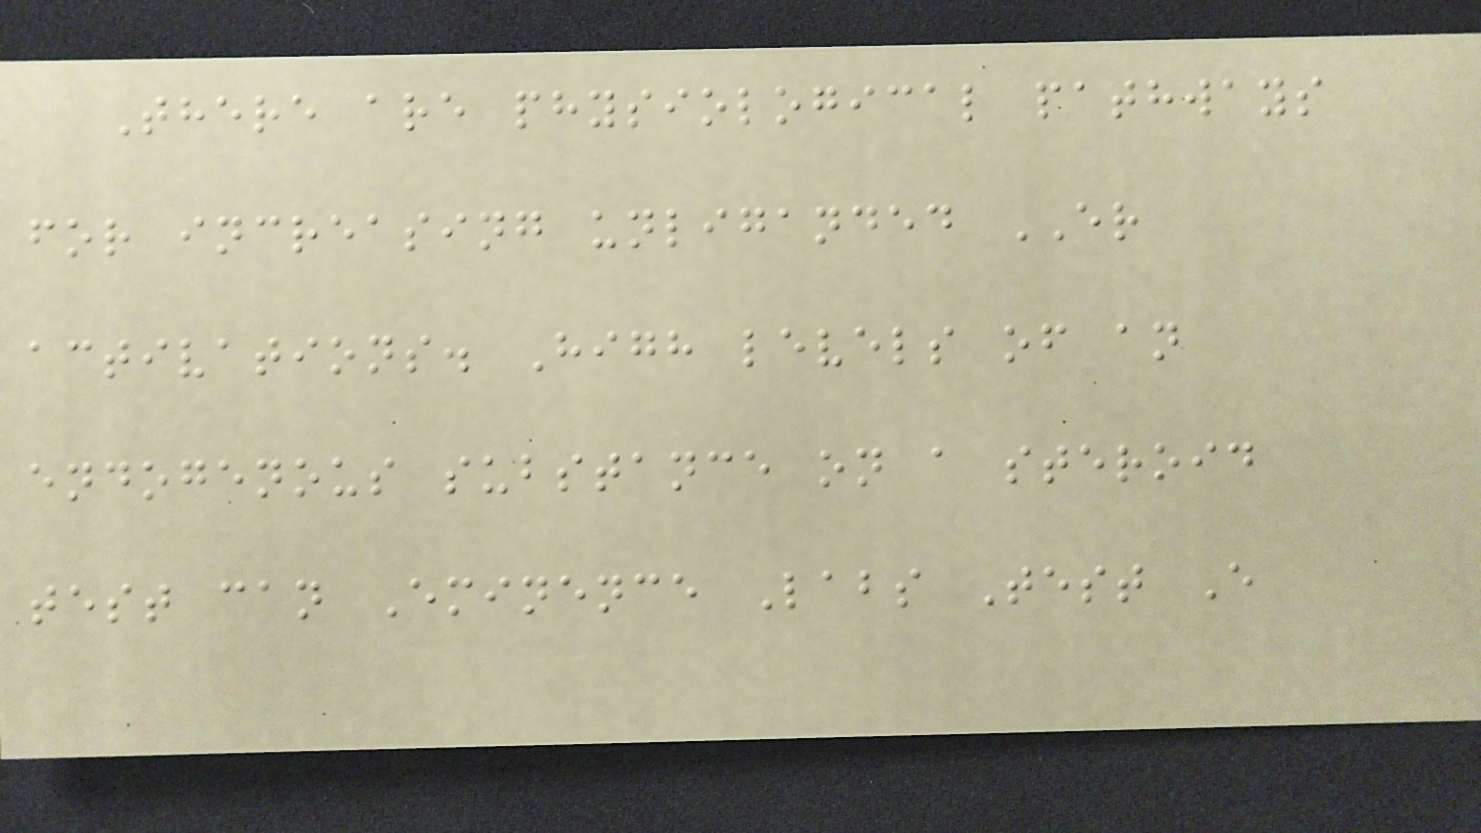There are physiological pathways
for increasing unliganded ER
activations. High levels of an
endogenous substance on a steroid
test can Eminence Labs Test E
